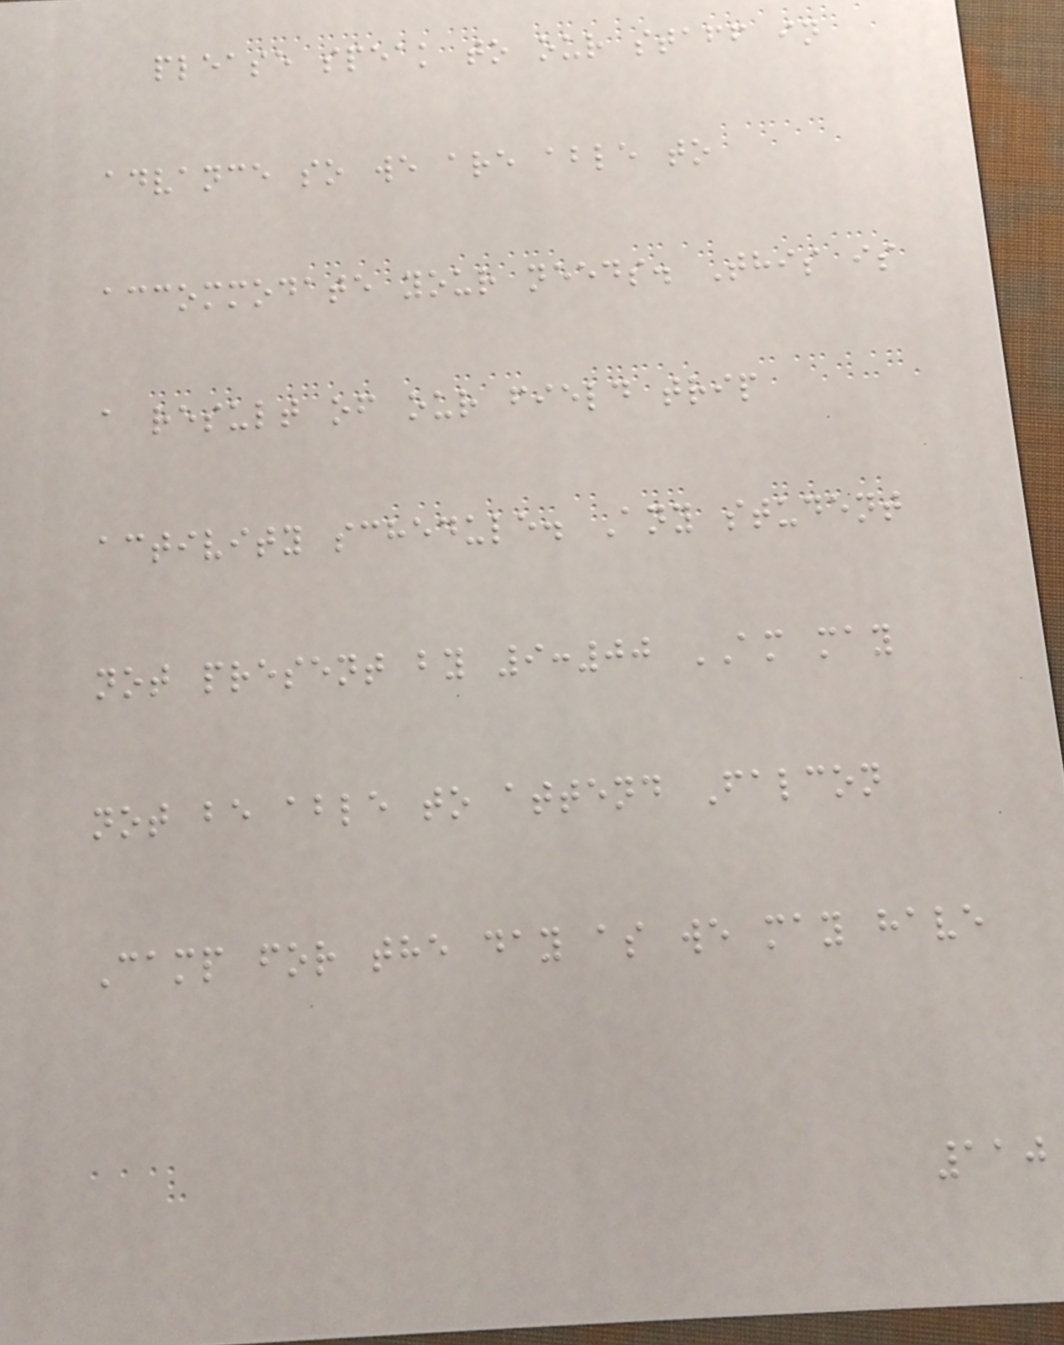please speak to our staff in
advance so we are able to
accommodate your needs. This is
a result of our field trip
activity schedule. Any student
not present by 9:00 AM may
not be able to attend Falcon
Camp for the day as we may have
110
